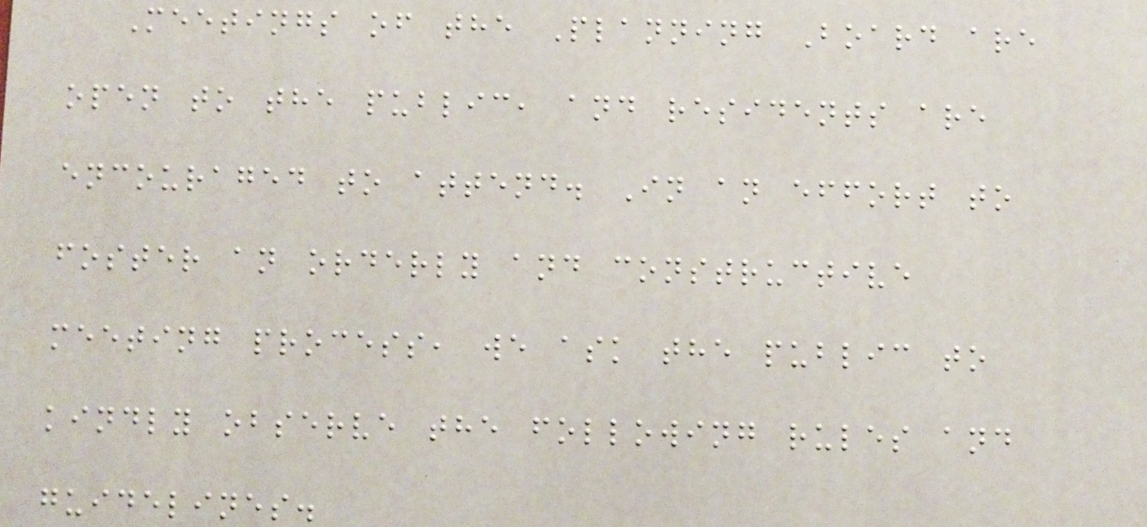Meetings of the Planning Board are
open to the public, and residents are
encouraged to attend. In an effort to
foster an orderly and constructive
meeting process, we ask the public to
kindly observe the following rules and
guidelines.
